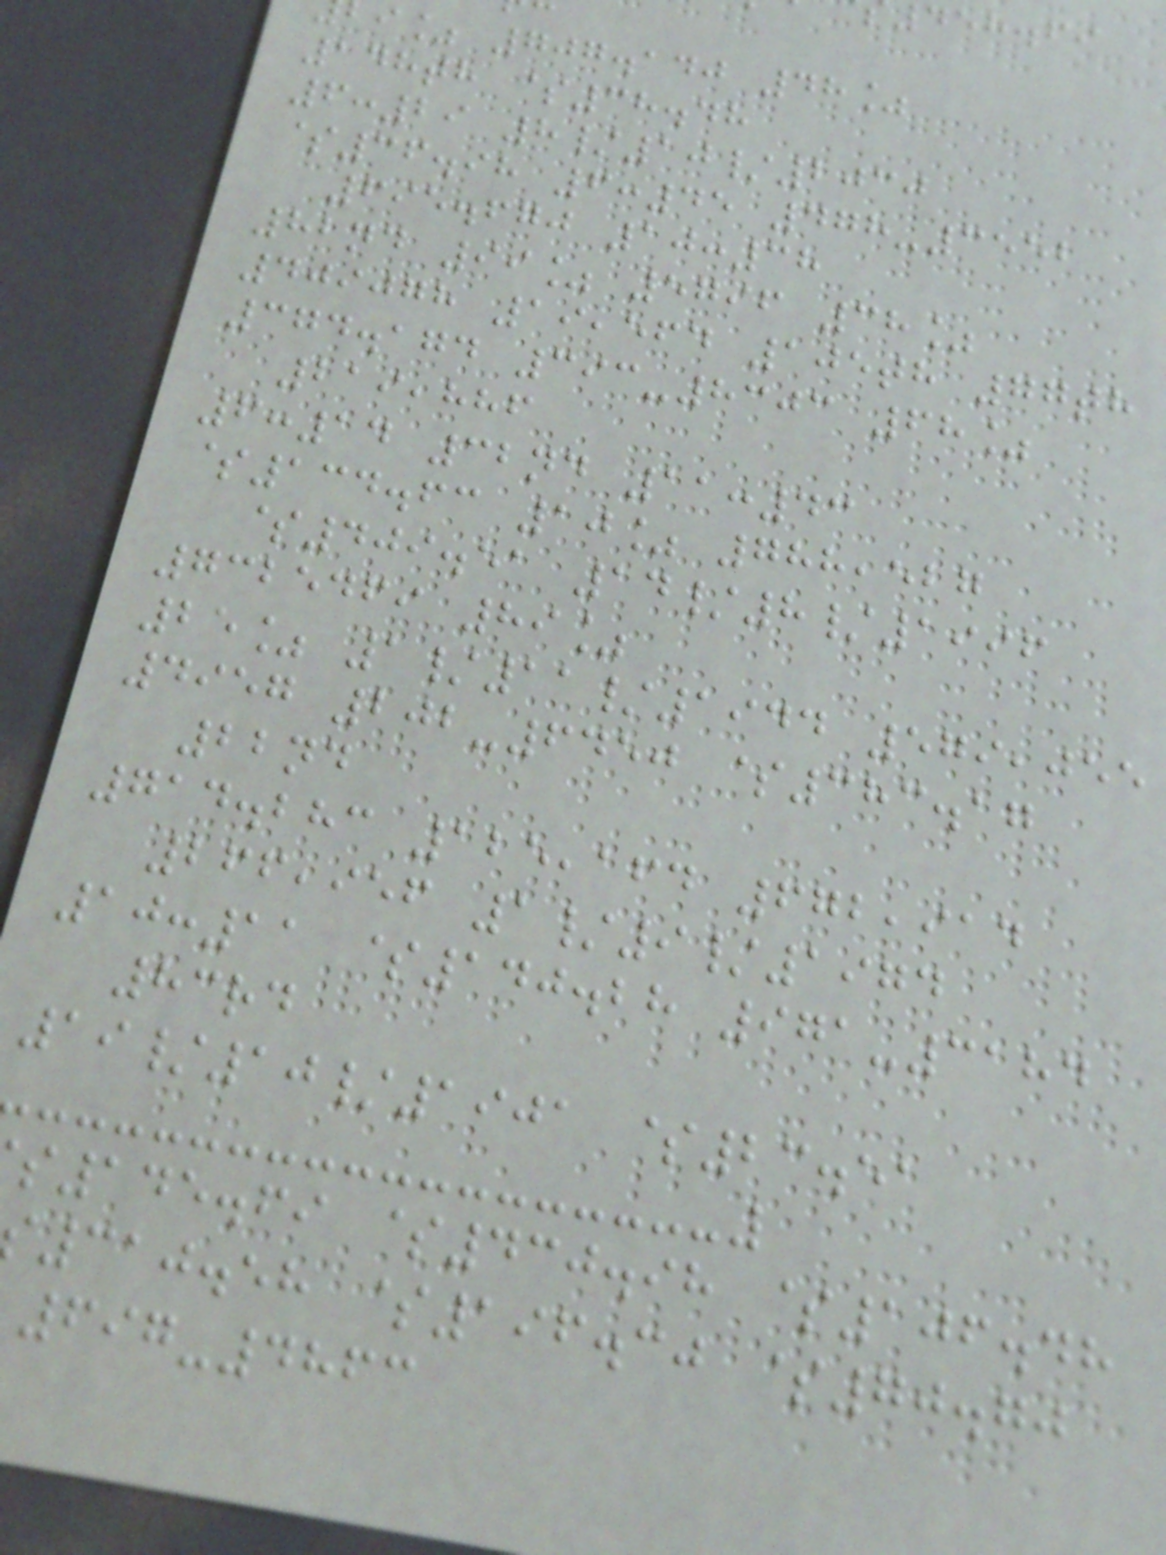i% 707.140 48%
148th $38.48
6:29 8/10/2030
$36.98 6:45 478-3552
695.670 10:38
82nd 99% 5796 38%
409078 19,564 105th 77th
374.174 393-8303 68%
219,886
6:14 32nd 11:43
$134.63 10% 788,527
$409.51 14/8/1996
7325469 89%
25% 1/11/1944 579,055
4957 202-6450 $383.17
22nd
714.283 125,164 672,914
266,956 1/9/1974
10:11 $140.28 971-3184
83rd
19/10/1901 $23.51
145.69 $430.98 $106.48
310.58 $196.30 $70.70
697-4863
